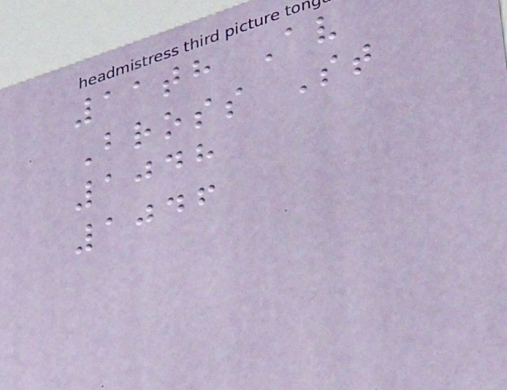11th Av
Bross St
1048
1046
